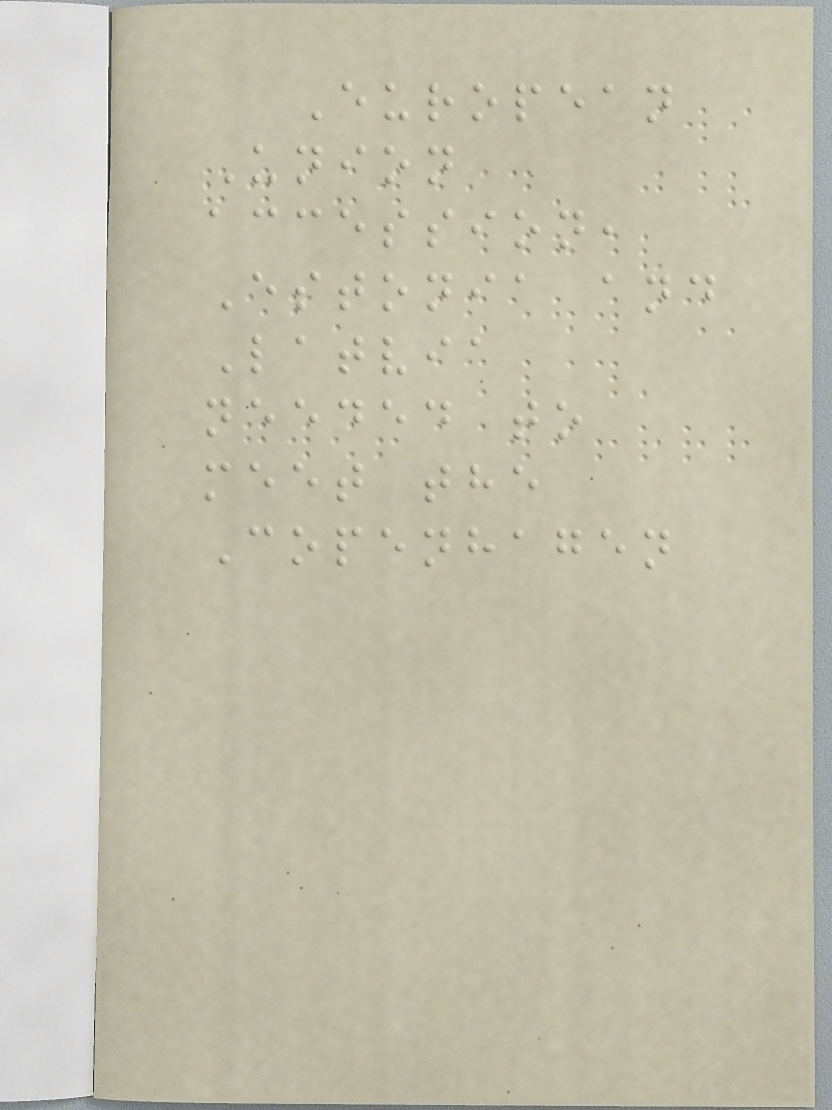European
Union
accession,
Estonia and
Latvia
needed to
meet the
Copenhagen
